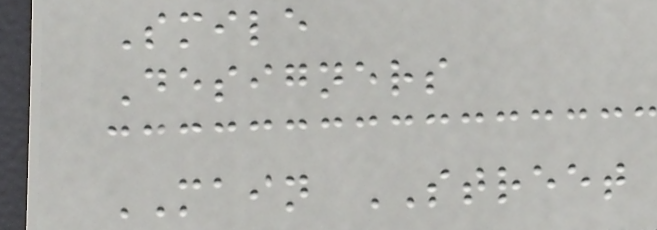Smile
Designers
MAIN STREET
